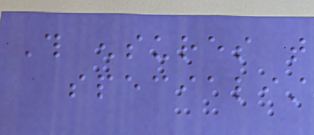This ensures that
specialist
